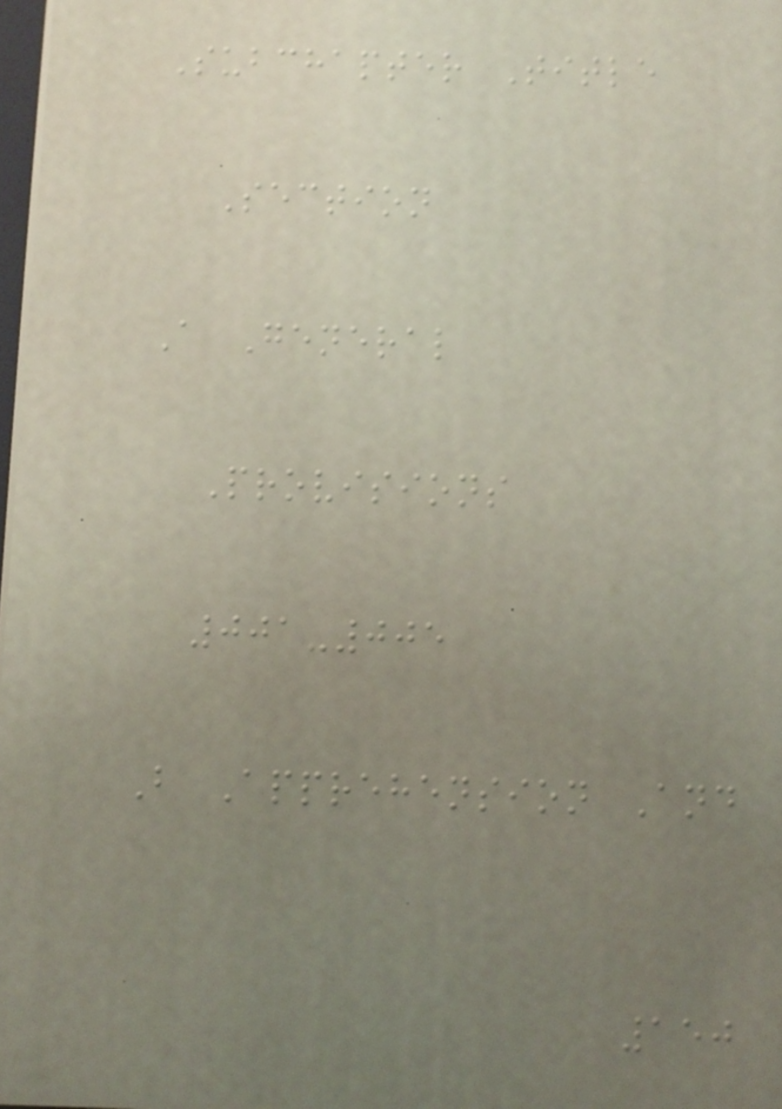Subchapter Title
Section
A General
Provisions
001-005
B Apprehension And
150
